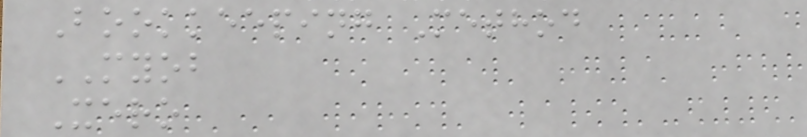Bookkeeping Method
MYOB
Xero
